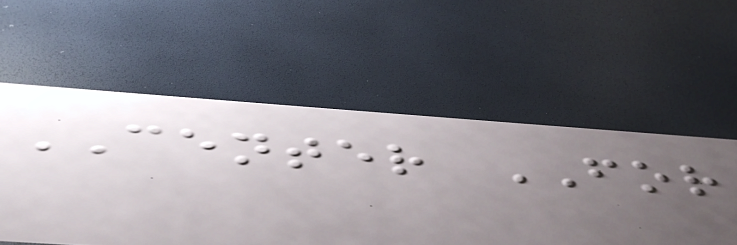CENTER FOR
